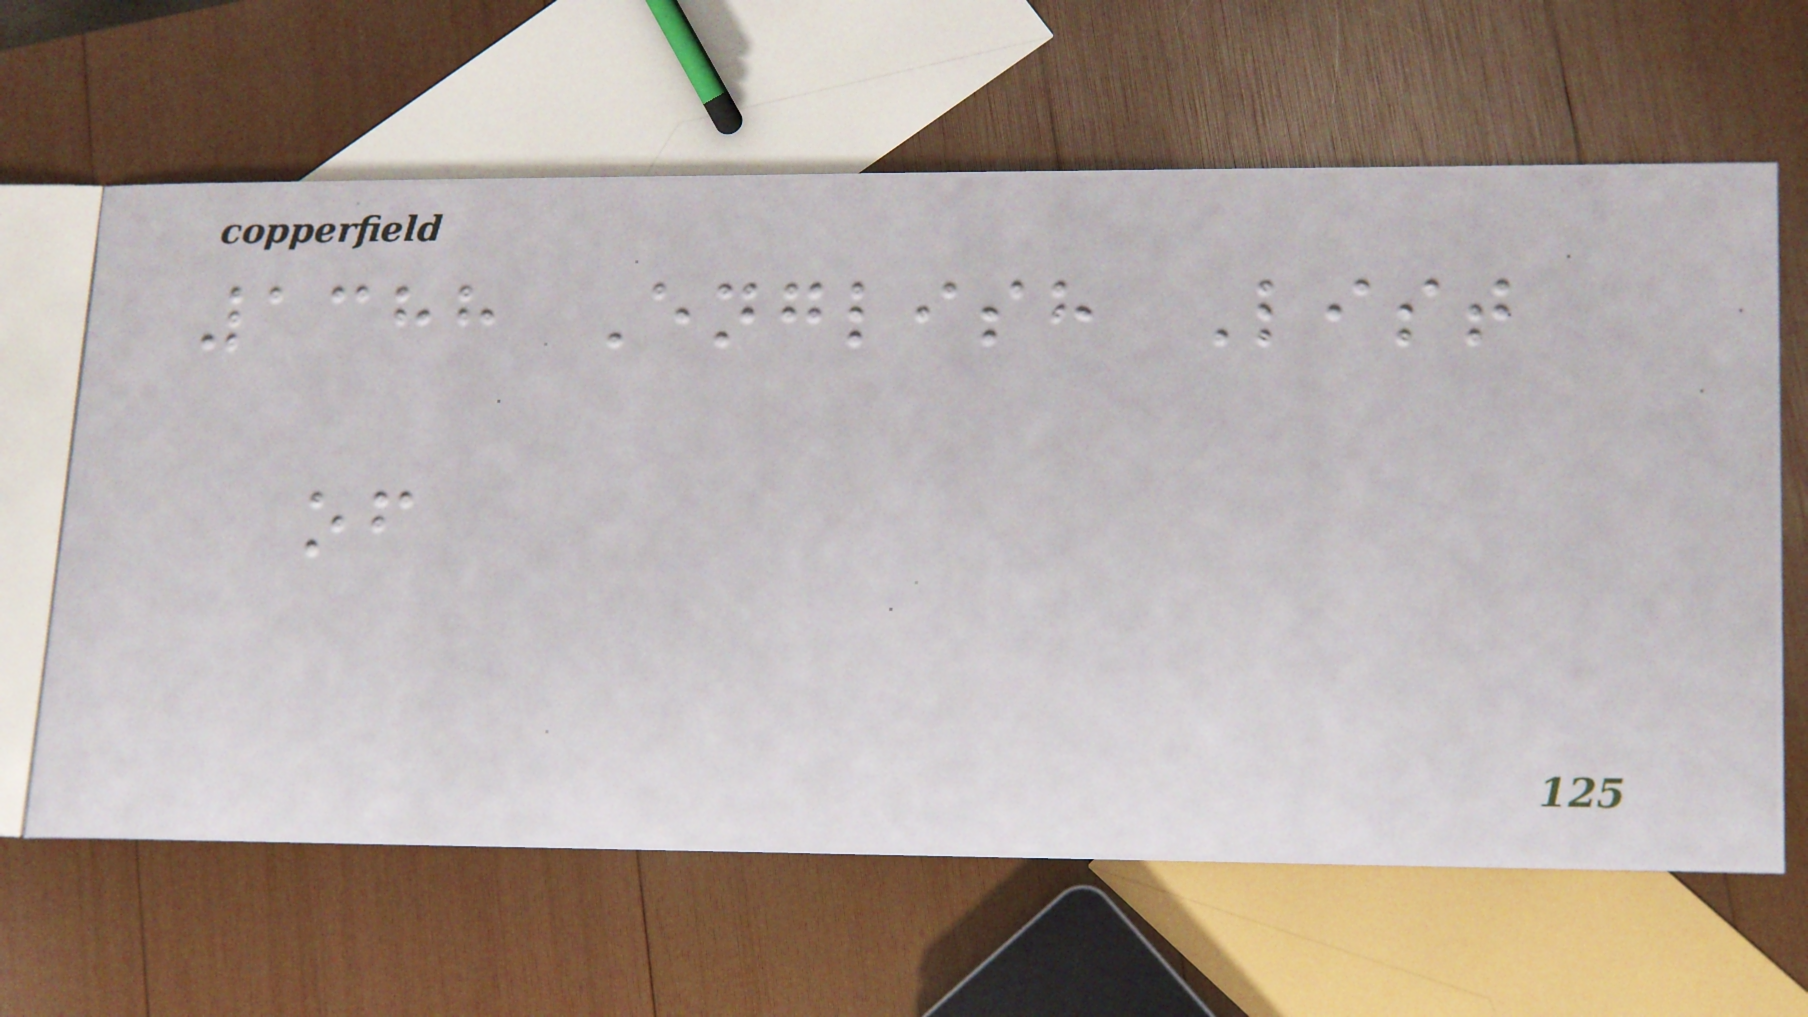1388 English List
of
